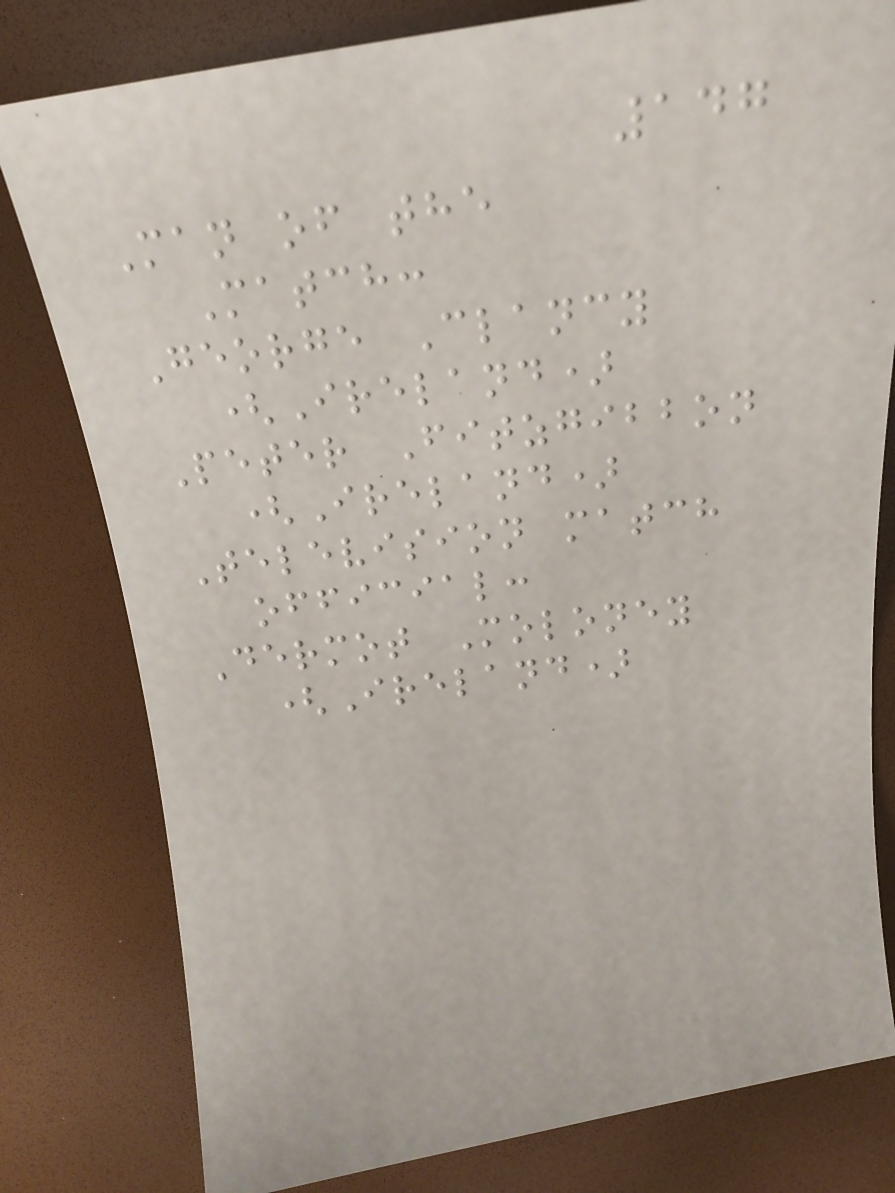147
Man of the
Match:
George Clancy
(Ireland)
Peter Fitzgibbon
(Ireland)
Television match
official:
Dermot Moloney
(Ireland)
